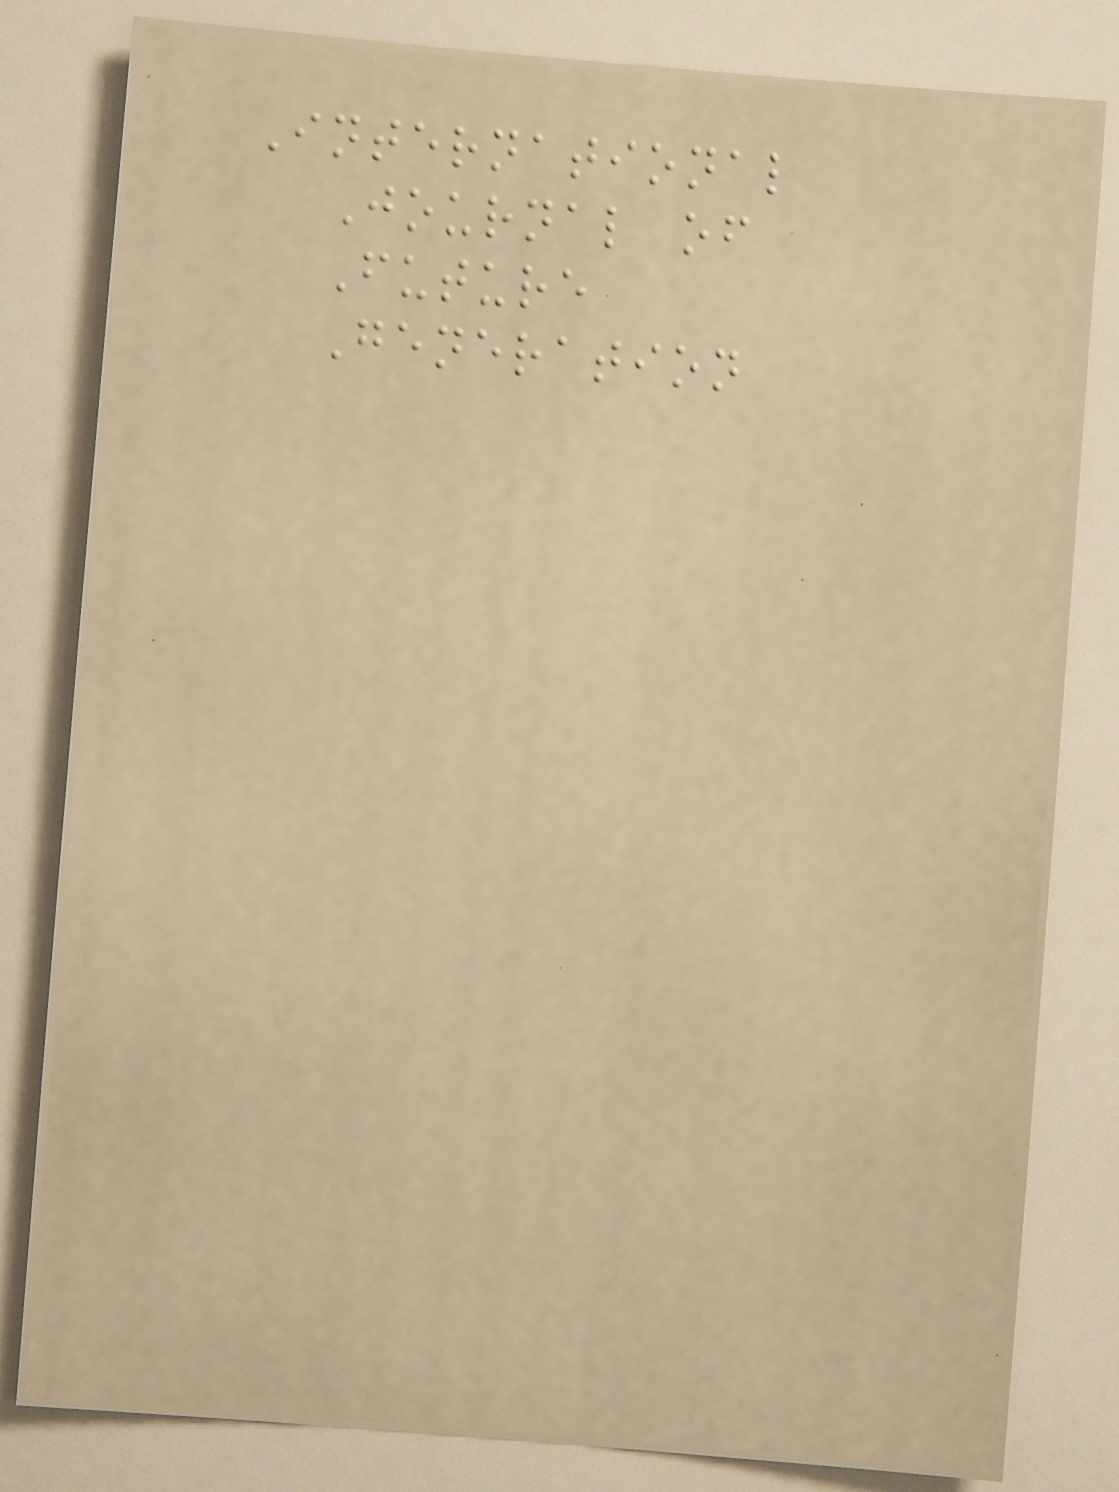International
Journal of
Future
Generation
